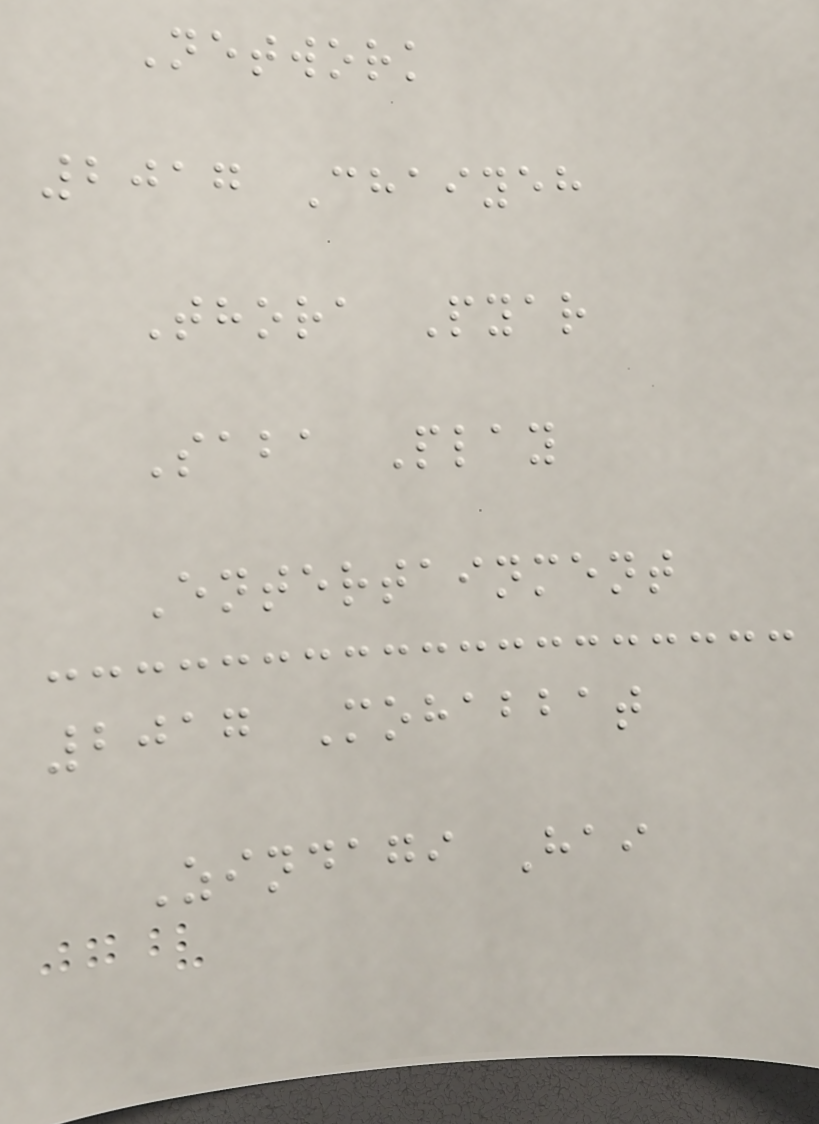Network
2017 Chaiyeh
Thora Pyar
Saba Play
Entertainment
2017 Mohabbat
Zindagi Hai
